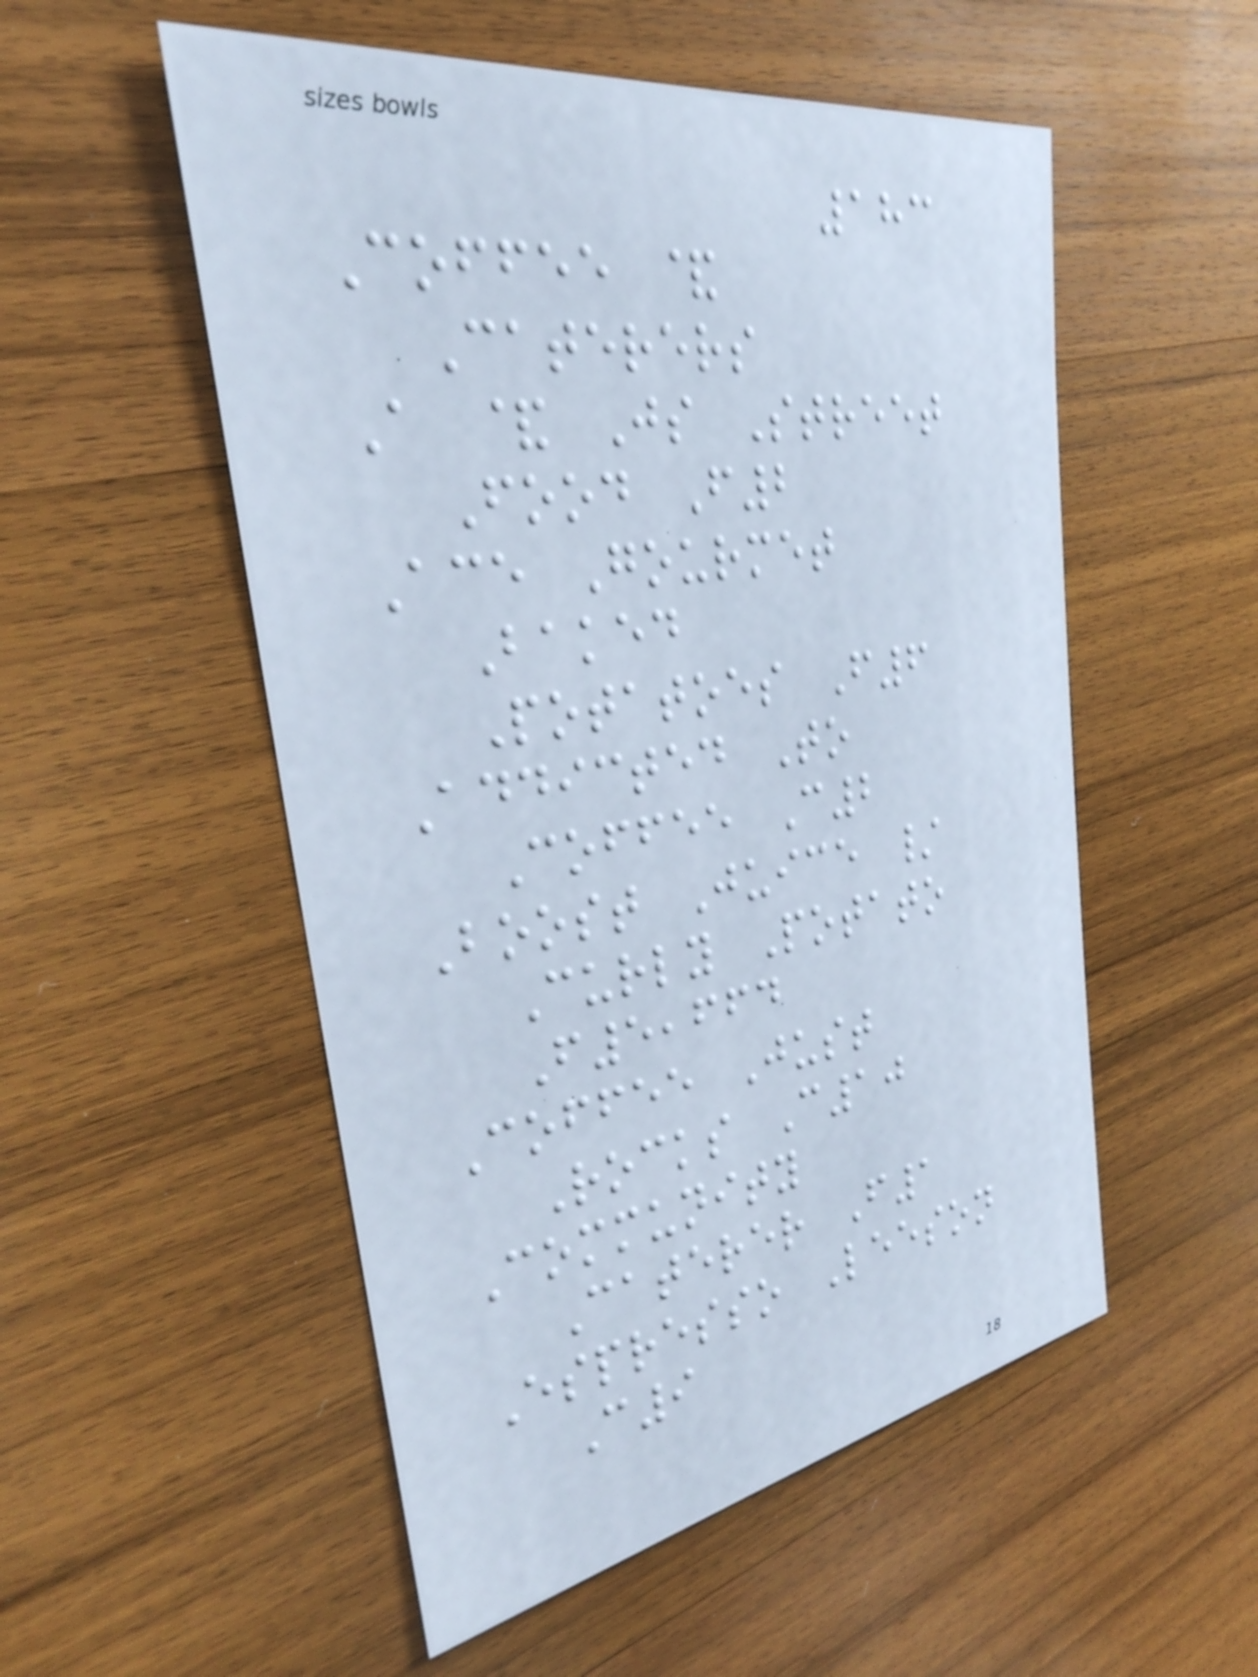183
Coffee &
Caterers
A & Js Street
Food F2
Ace Gourmet
Baked
Potatoes F6
Addicted To
Coffee C2
Boost Juice /
Curly Potato
F5,664
Coffee Just
Rocks C10
Community
Caterer F1
Espresso Leeson
C9
